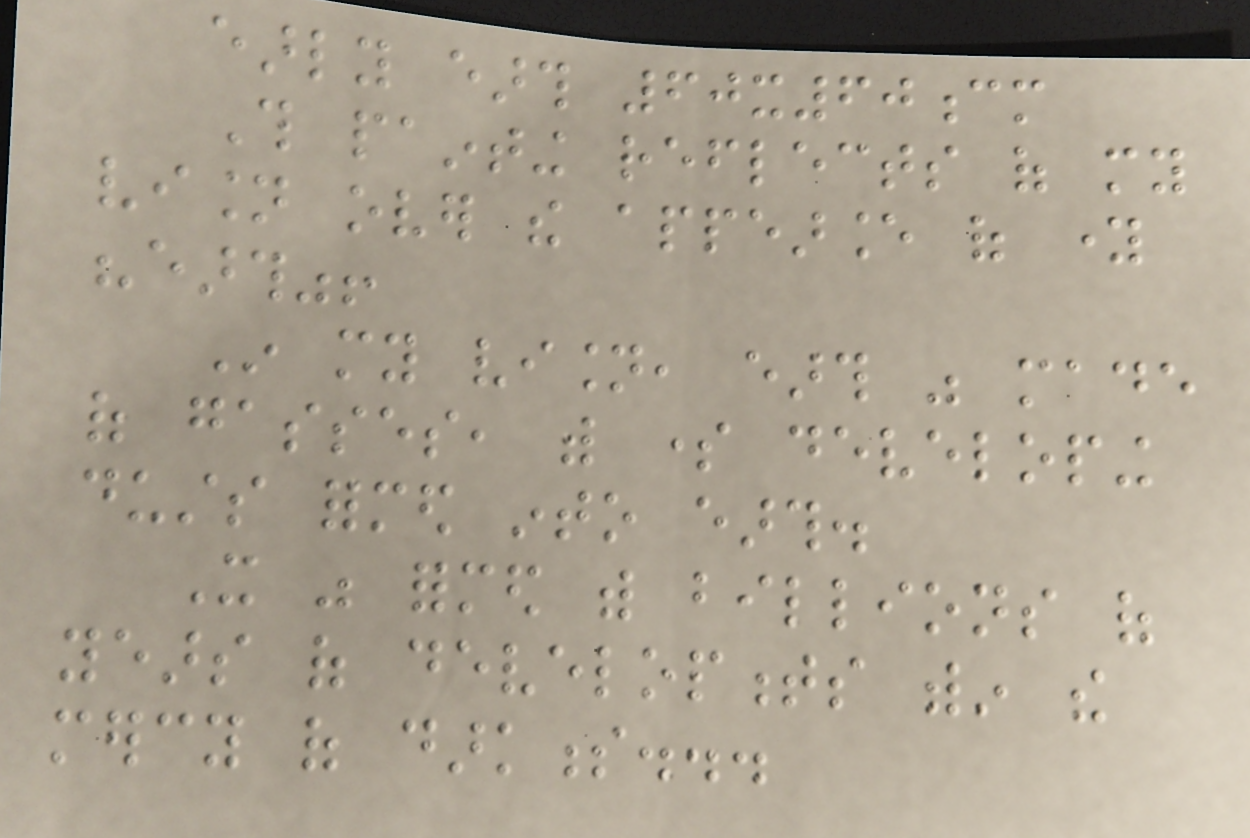early earth 60x60cm
This painting reflects of my
vision over the appearance of young
"earth"!
In my vision, earth was made
of gasses, with some developing
dusts formed into earth.
It was formed with billions of
years of developments within the
mercy of darkness...
